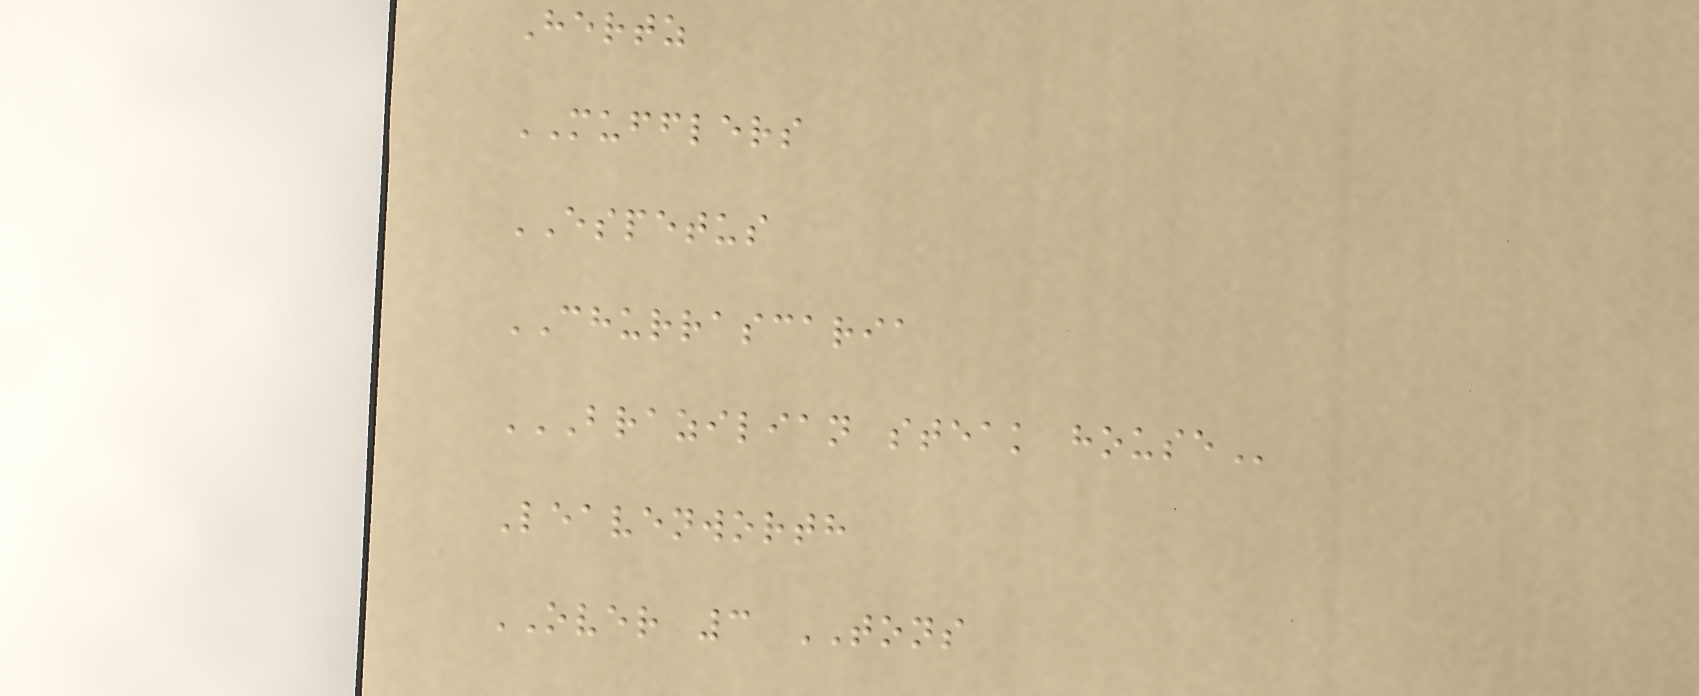Hertz
MUFFLERS
ESPETUS
CHURRASCARIA
BRAZILIAN STEAK HOUSE
Leavenworth
OVER 3 TONS
